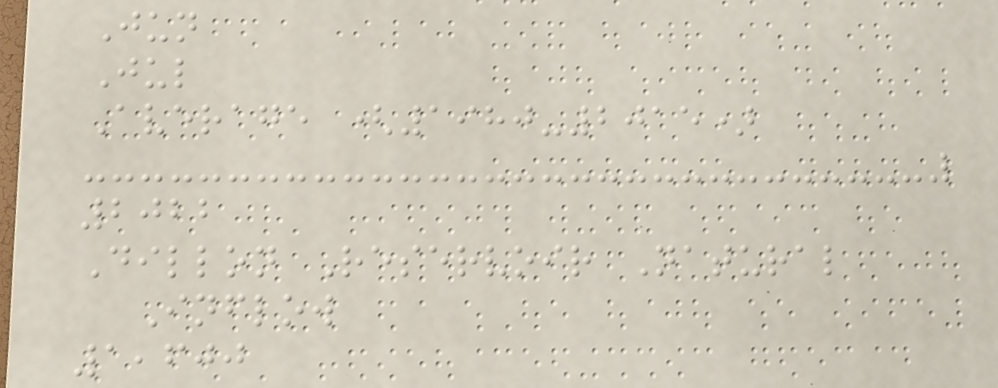Jun
Jul
Average (1980-2015)
2022
Dillon Reservoir Natural
Inflow
1,600
